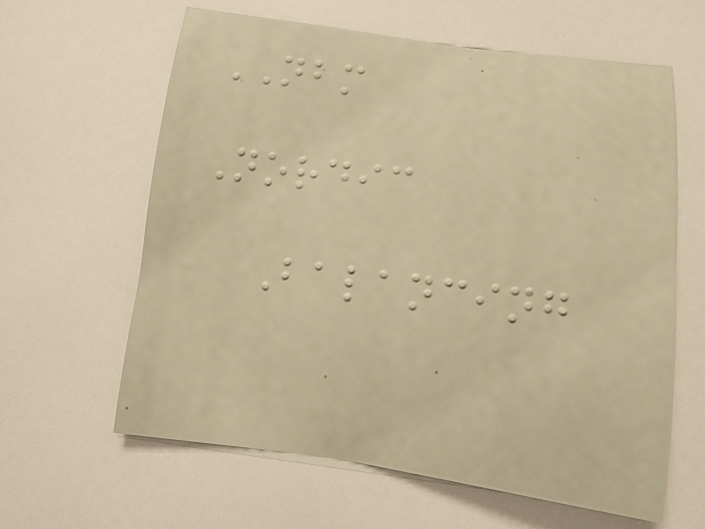NBM
Nordic
Balancing
